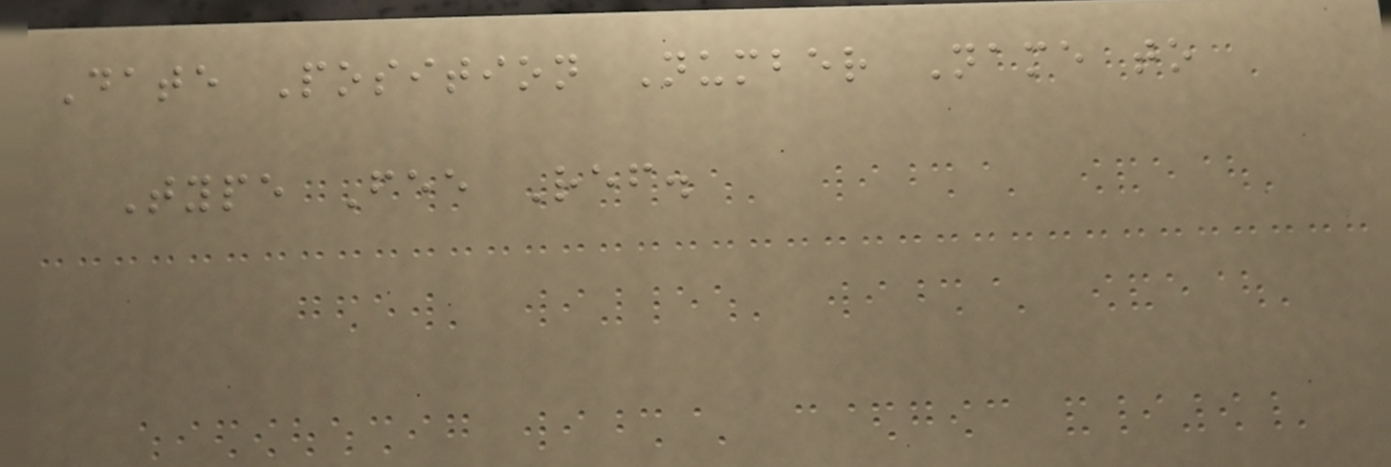Date Position Number Name to
Type Fee Ref.
